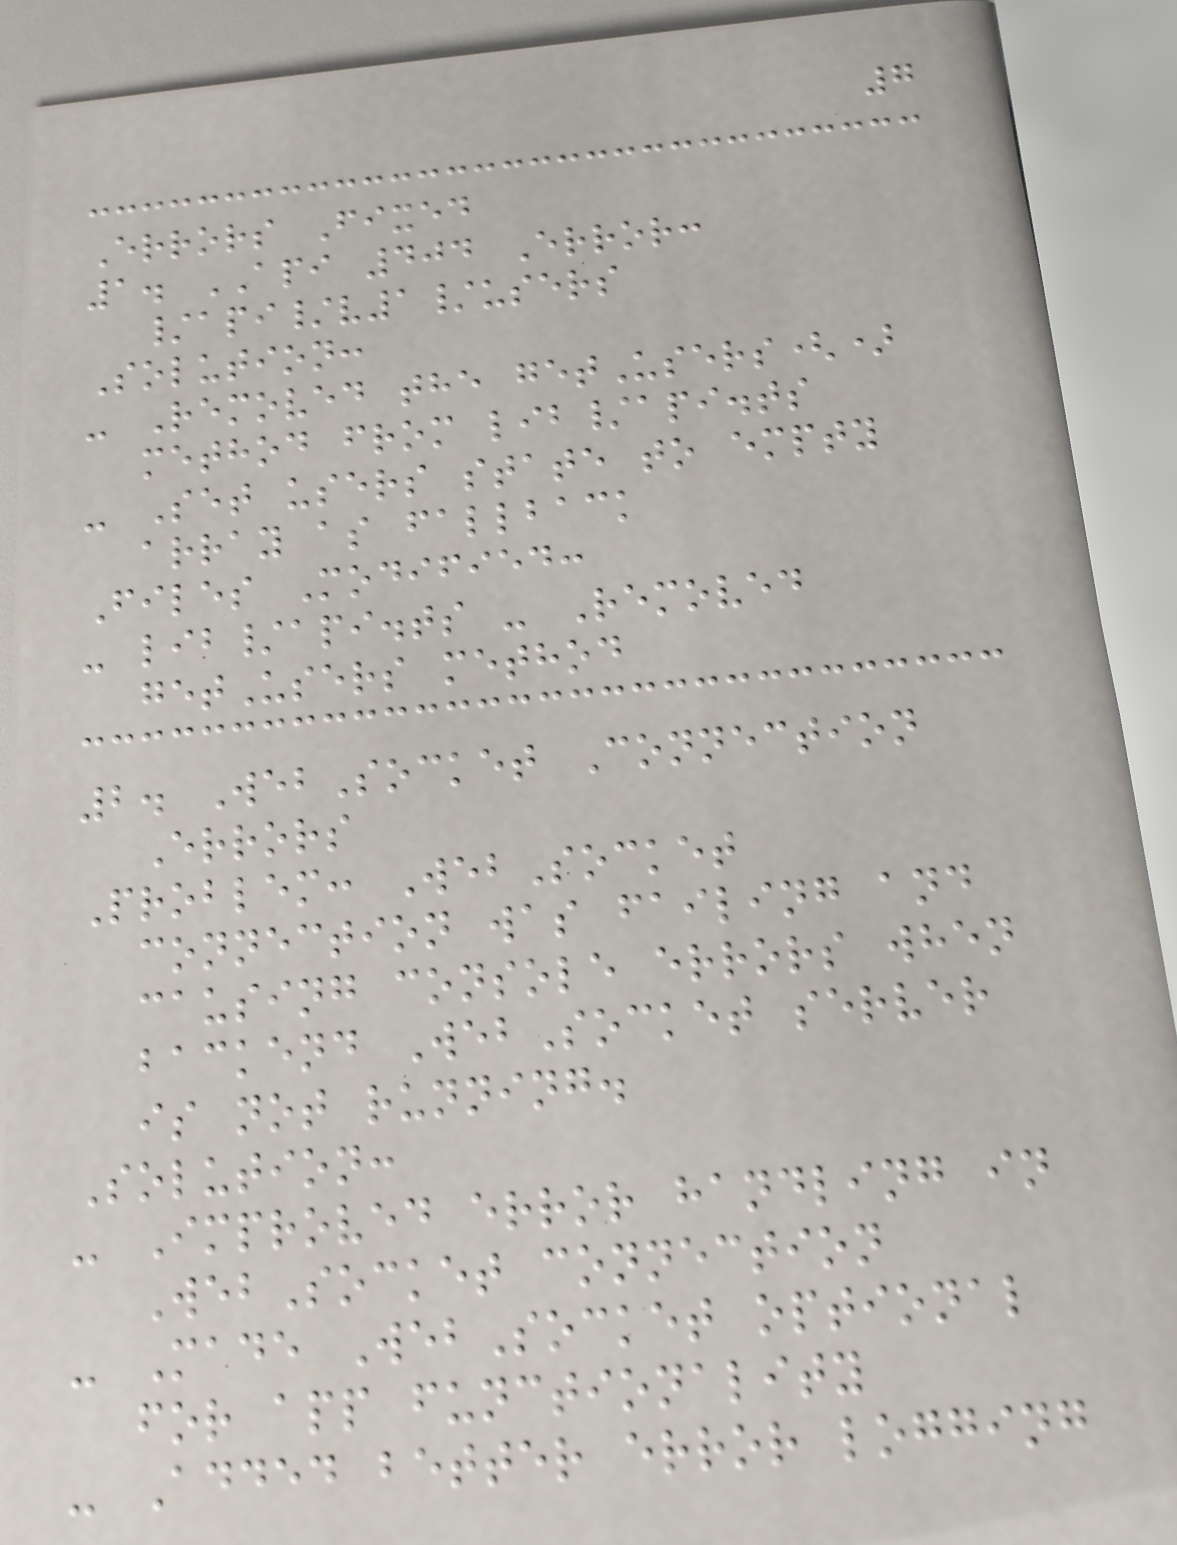7
Errors Fixed
1. API 404 Error:
/api/v1/users
Solution:
- Removed the getUsers()
method from lib/api.ts
- Set users state to empty
array as fallback
Files Modified:
- lib/api.ts - Removed
getUsers method
2. WebSocket Connection
Errors
Problem: WebSocket
connection was failing and
causing console errors when
backend WebSocket server
is not running.
Solution:
- Improved error handling in
WebSocket connection
- Made WebSocket optional
for app functionality
- Added better error logging
